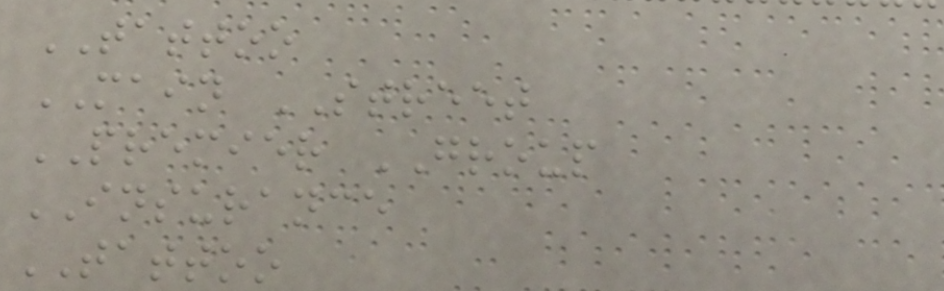TATTOO
MAIN STREET
PREMIER GROUP
INSURANCE
TATTOO
